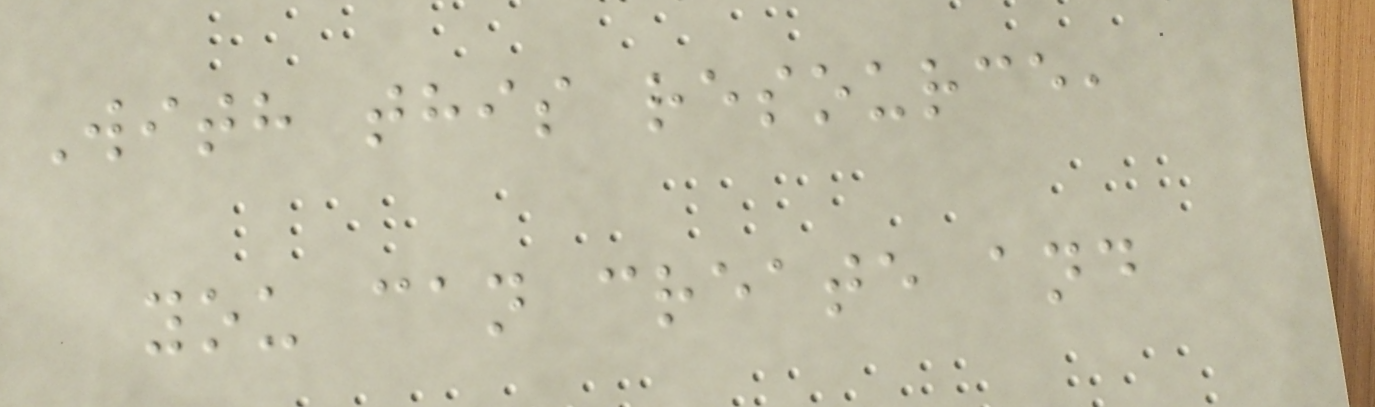With this resource,
you can create and
